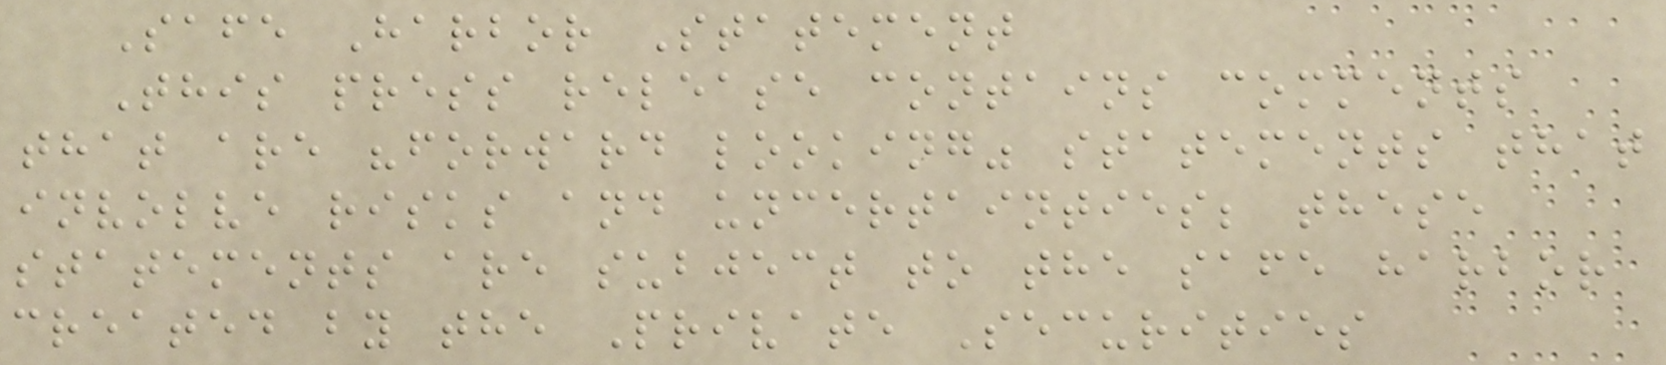Safe Harbor Statement
This press release contains comments
that are "forward looking" statements that
involve risks and uncertainties; these
statements are subject to the safe harbor
created by the Private Securities
